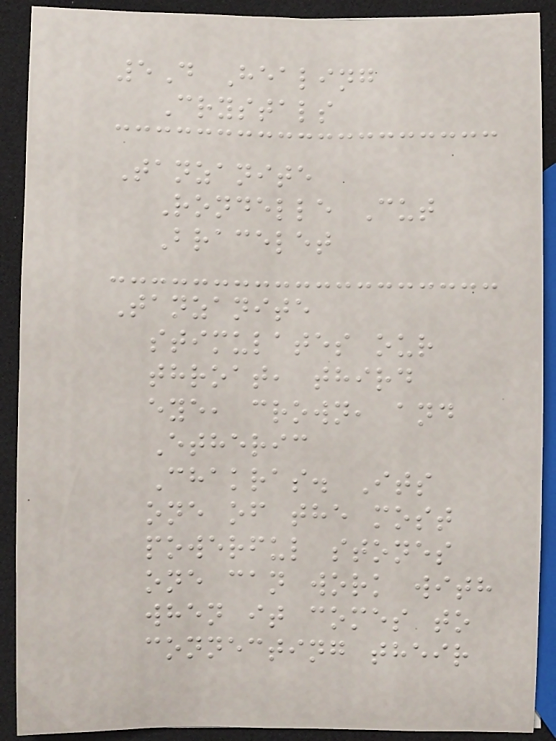5D Healing
Crystals
Tanzanite
Rondelle Cut
Bracelet
Tanzanite
stimulates our
throat, third
eye, crown, and
Etheric
Chakras. Its
one of the most
powerful stones
one can work with
when it comes to
connecting their
